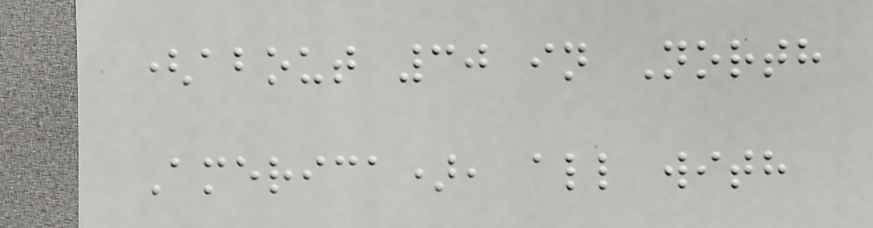(about 30 in North
America), all with
